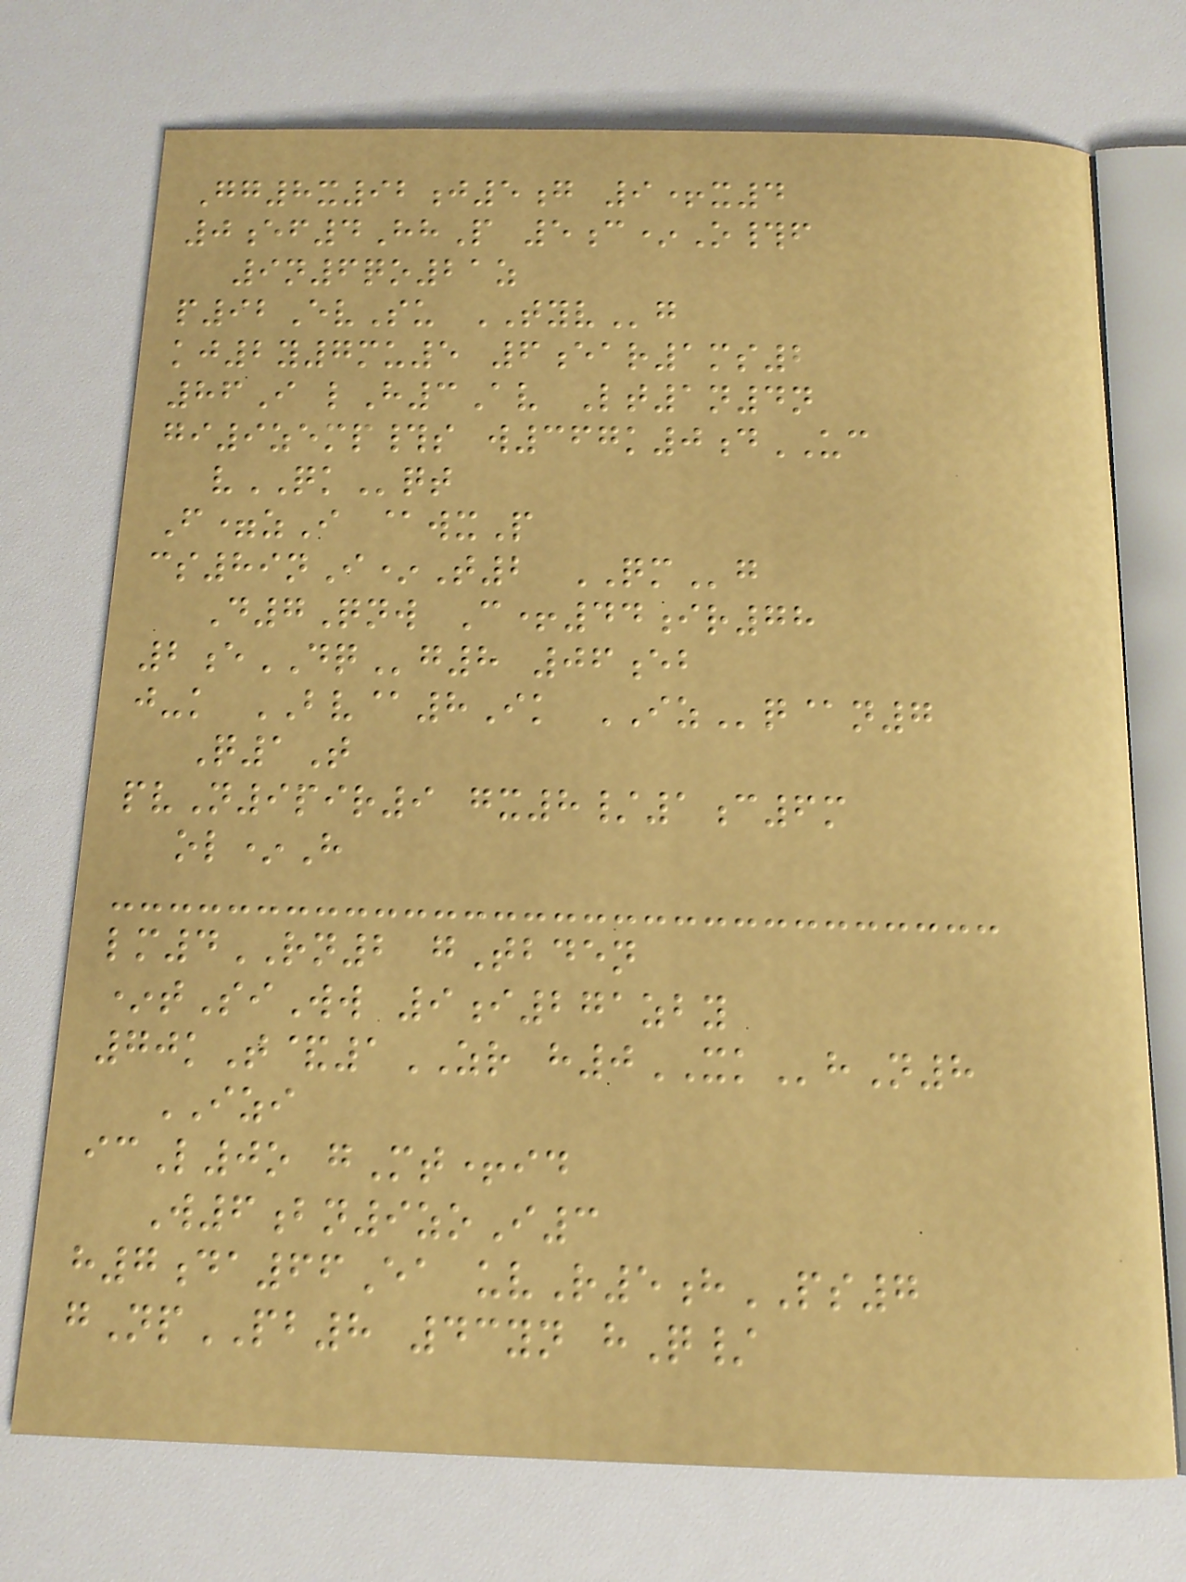Gg8x92j5g 9+x4
0ef4HhP 5c*O#f
9n6qo21z
p92EvSu TYVg
kj2y7mu5 6ear1ms2
86I lH3Av Lt1n4n
gi9zemp#s w367k0dUC
vQKqt
F=zI @wxP
cs89nI*T2 QMg
D7Qnw C+44ir78
2eDQg8 06eb
j-k BV@8Ik IZq@n7
Q1T
pvN9pir9 gx8/1c6m
ol*H
lm4RN2 gTbden
*tSiWw 9i271zby
70kT&1ZR h0XKhN8
IZI
icL0o gMt+id
W6bn9zoI3
h7da66Ea uvR5hPS7
gNpPB8 43yn hQ/
